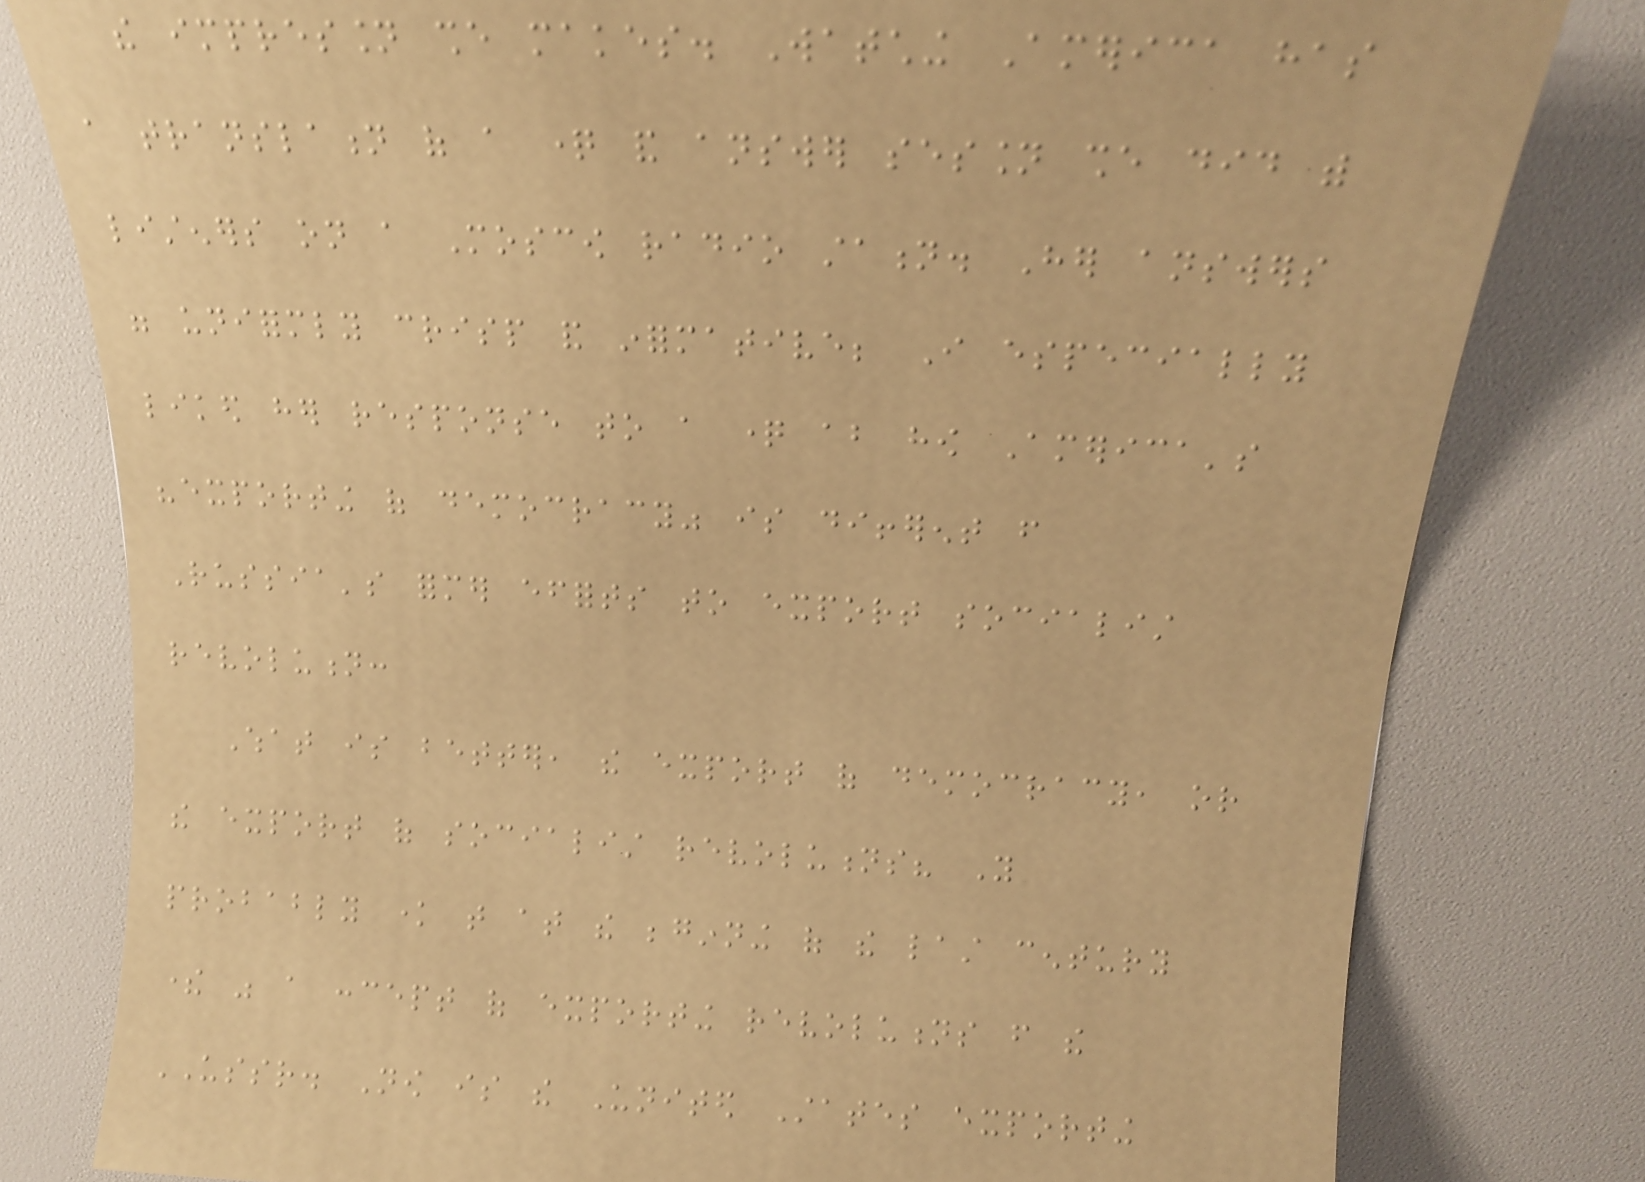the impression she makes. Watching America has
a translation of a question and answer session she did with
listeners on a Moscow radio station. Her answers
were uniformly crisp and informative; I especially
liked her response to a question about how America's
"exporting of democracy" is different from
Russia's former efforts to export socialist
revolution:
What is better, the export of democracy, or
the export of socialist revolutions? You
probably know that at the beginning of the last century
there was a concept of exporting revolutions from the
USSR. Now is the United States exporting
